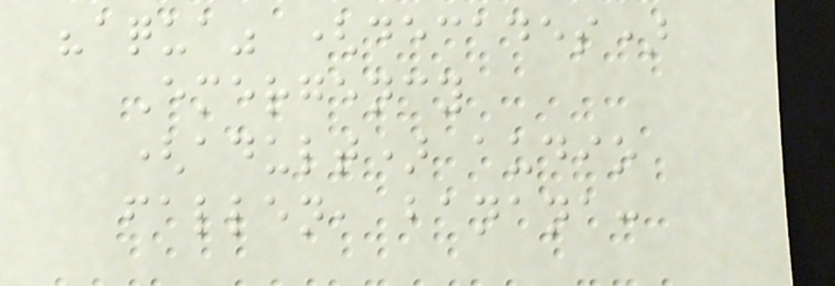"aqua" (decades)
Emergency
(adult) audio
fallen, banana:
